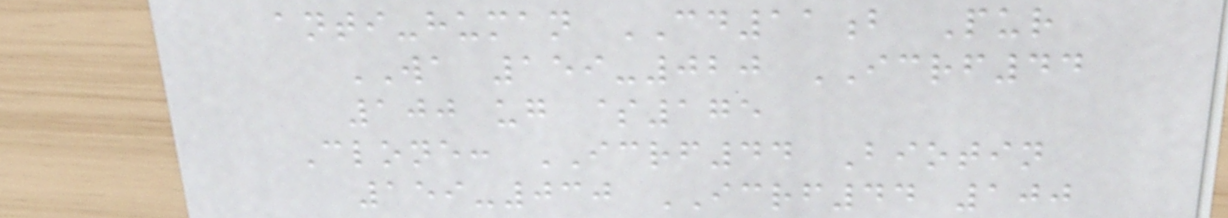anti-human CD11b Pur
WA 159-020 ICRF44
100 ug $175
Clone: ICRF44 Biotin
159-030 ICRF44 100
